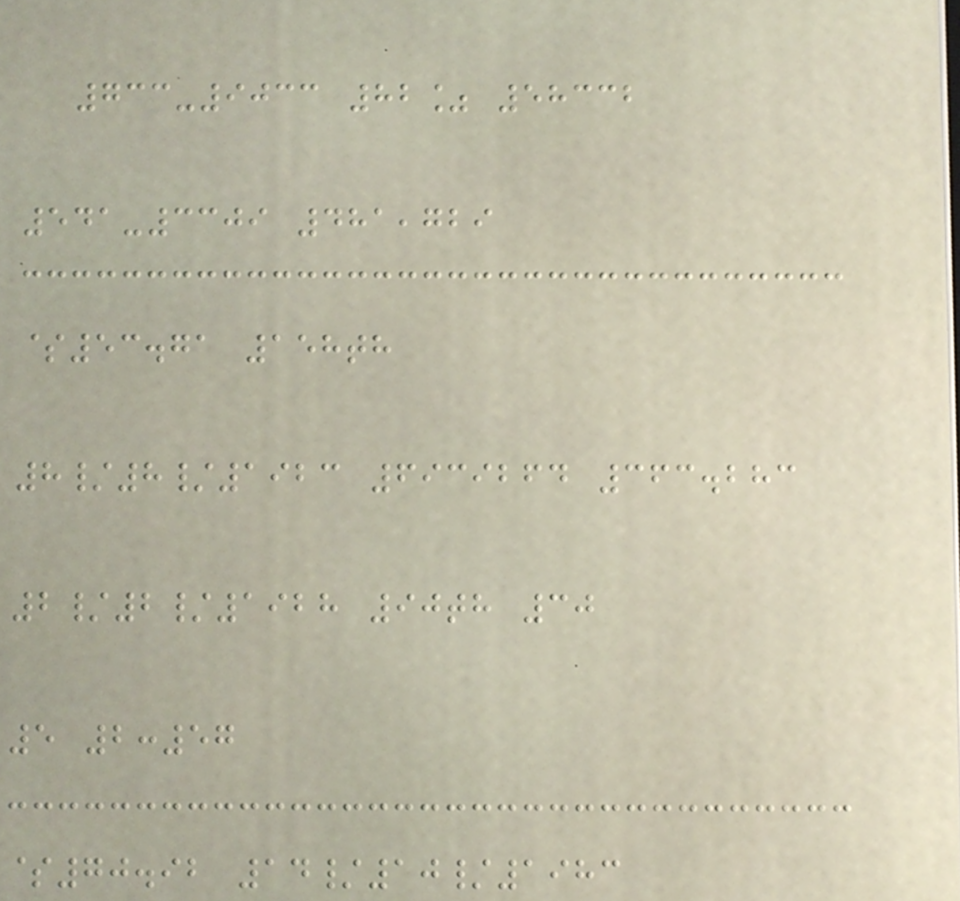733-9033 82% 58332
541-3309 481,729
$53.71 158th
8/8/1923 6939264 363.283
2/2/1928 90th 30
5 2:57
$70.92 14/10/1983
